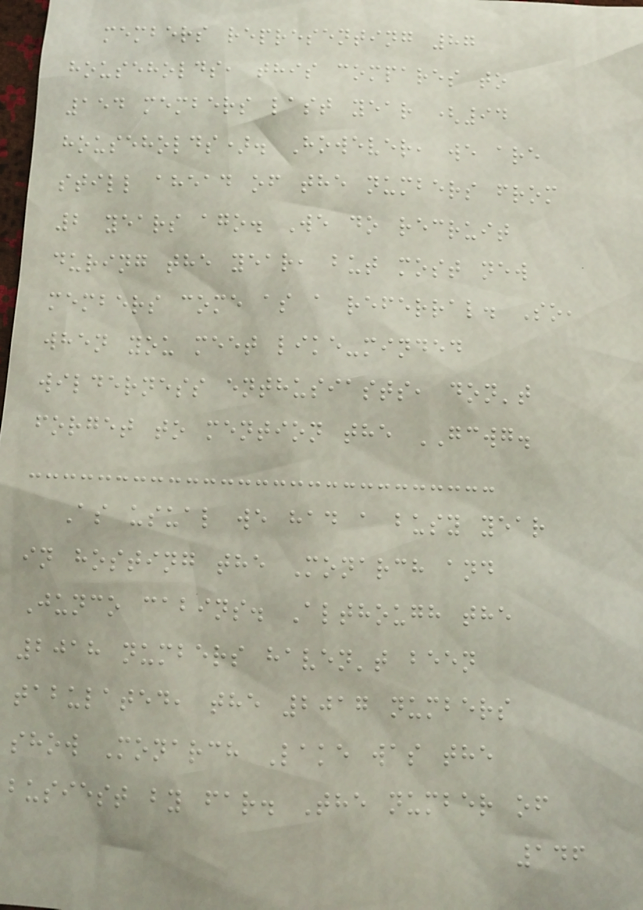members representing 87
households, this compares to
154 members last year (94
households). However, we are
still ahead of the numbers from
2 years ago. We do recruit
during the year, but most new
members come as a referral. So,
when you meet like-minded
wilderness enthusiasts, don't
forget to mention the GCWG.
As usual we had a busy year
in hosting the Monarch and
Junco cabins. Although the
2018 numbers haven't been
tabulated, the 2017 numbers
show Monarch Lake was the
busiest by far. The number of
146
